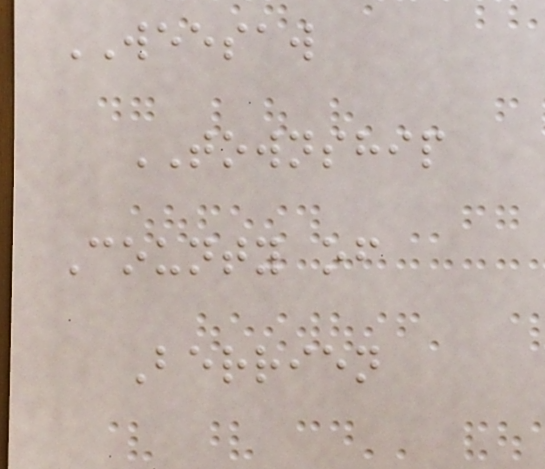WEESAW
TOWNSHIP
County of
Berrien
